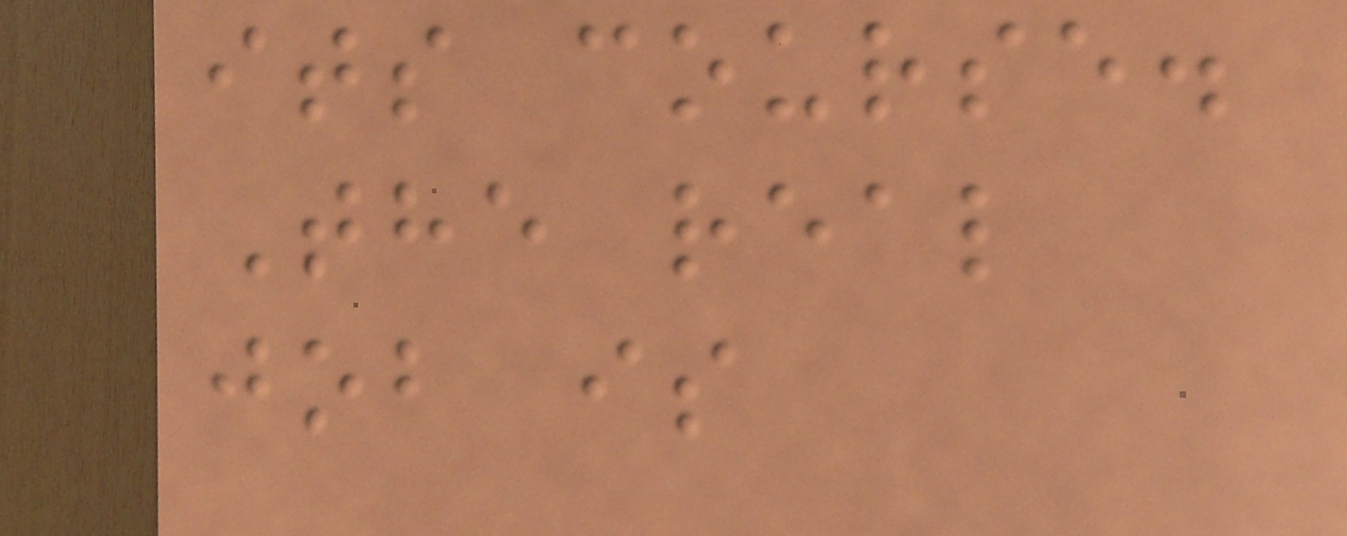its course.
The real
job is
